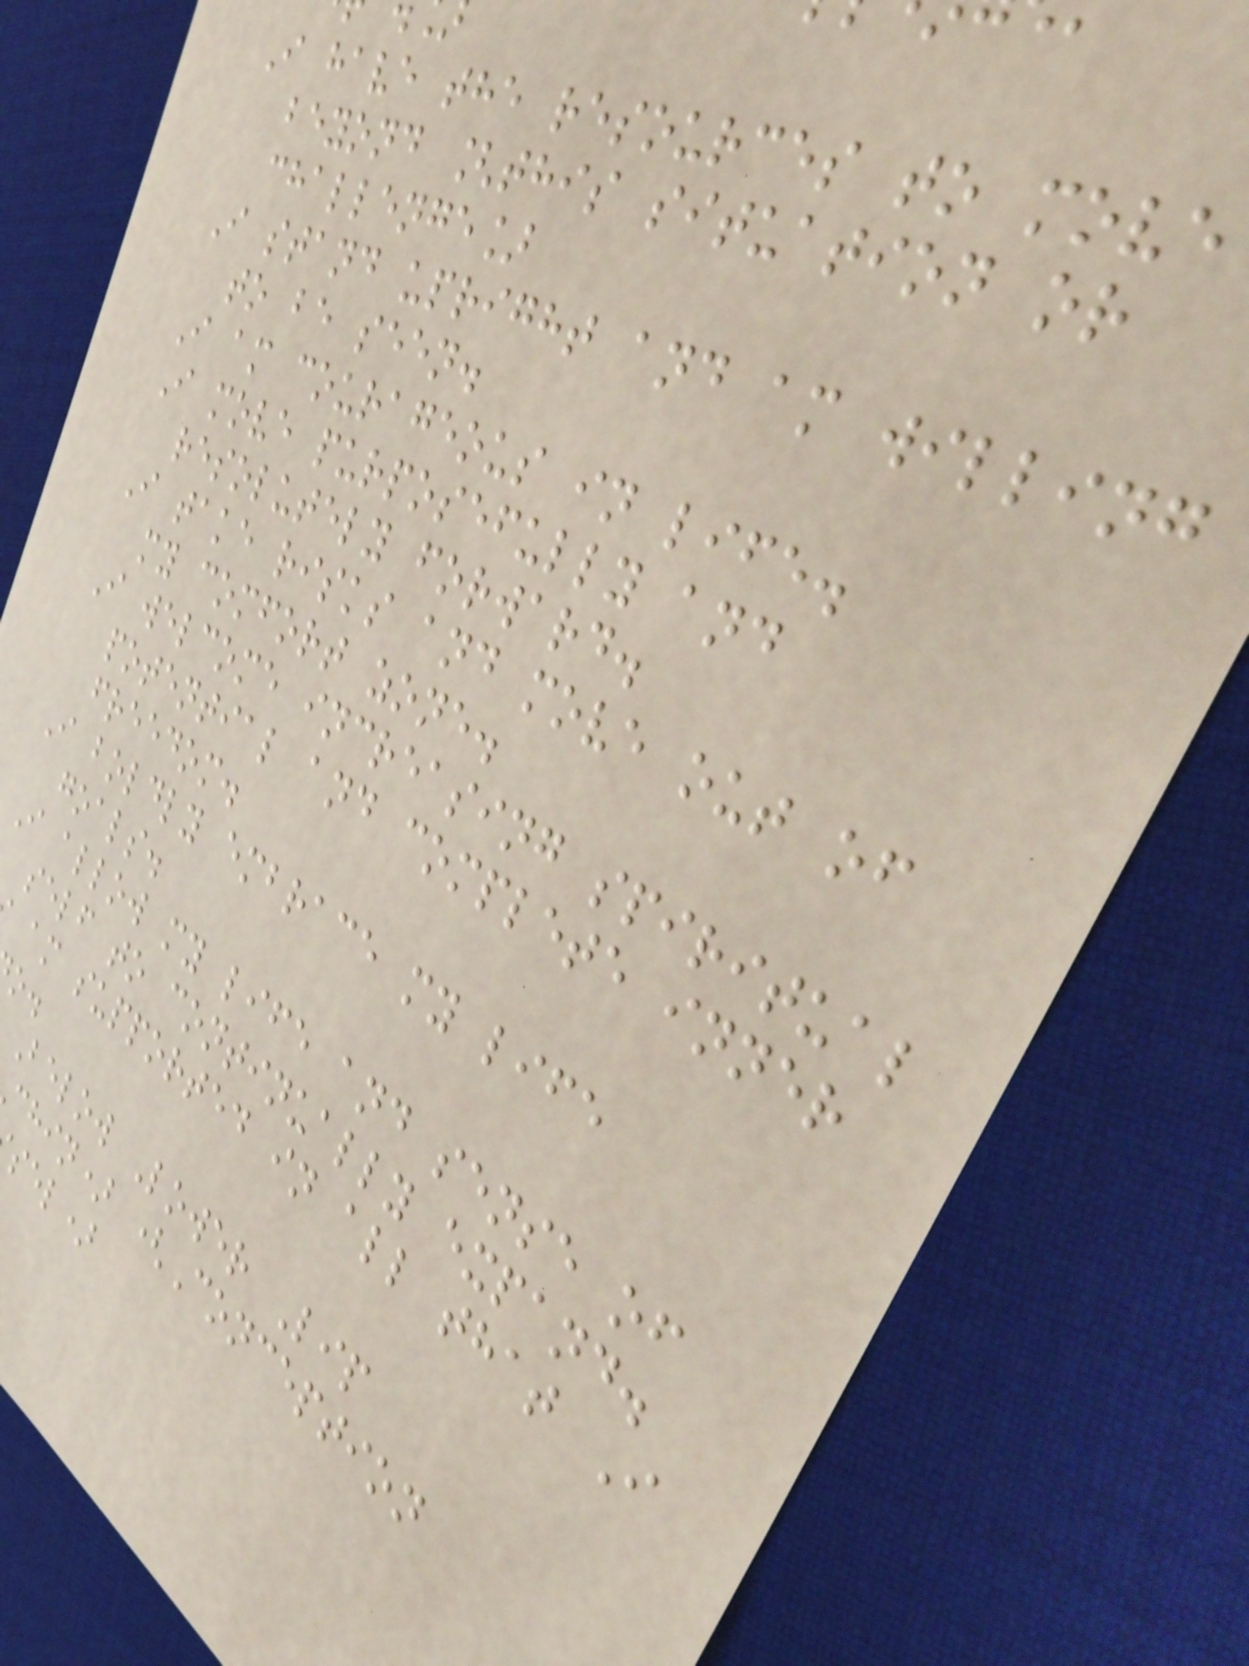I have the resources to move
beyond [this situation or
challenge]
I stand upright and am willing
to be seen.
I am courageous in life.
I move purposefully and
resolutely forward.
I take risks and move out of
my comfort zone.
I welcome increasing spiritual
potential and complete inner
freedom.
I boldly embrace my life
goals.
I allow my life and sense of
self to continually expand.
am supported in all that I
Below Lower Lip
chin) (Conception
sel)
